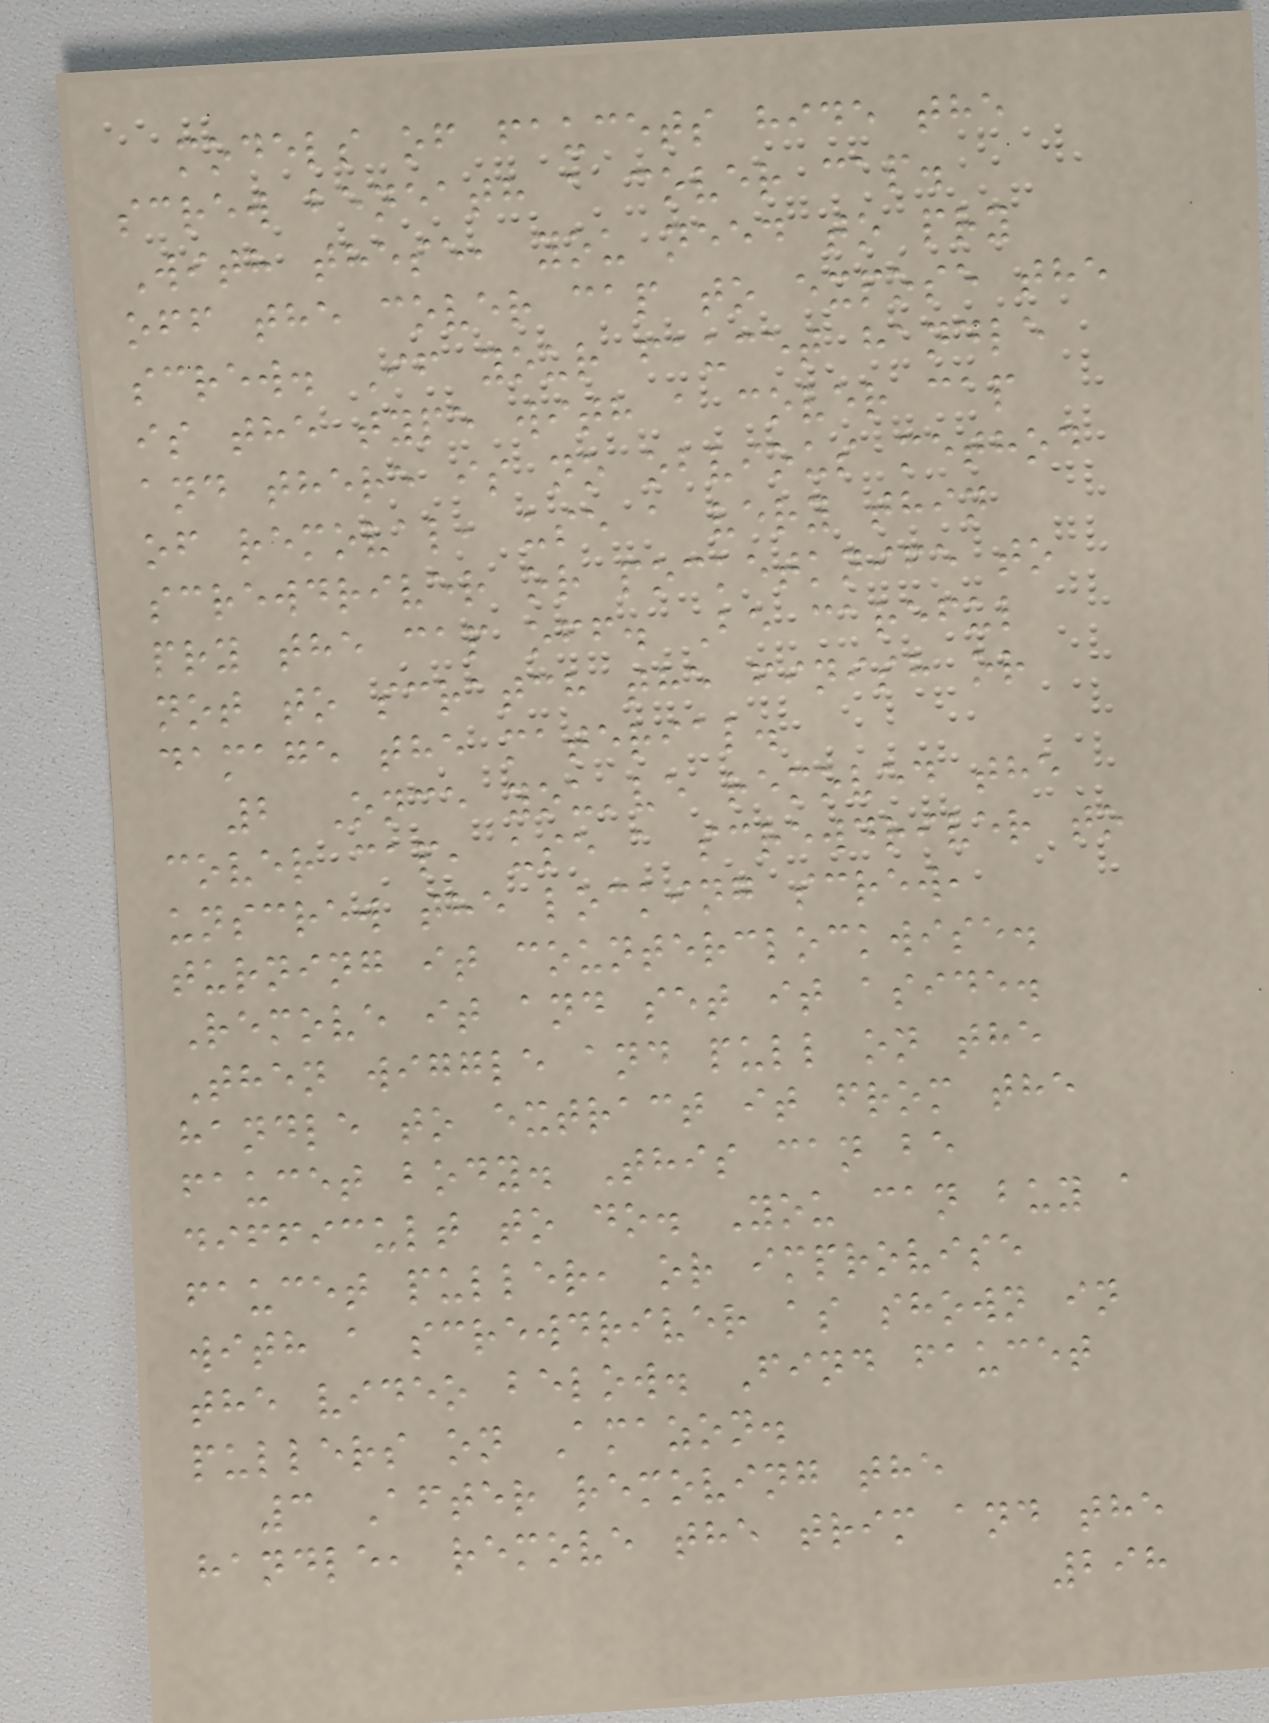models of faucets hide the
screw beneath a cover cap.
With these, you need to pry
off the cover cap to expose the
screw. If your faucet handle
is the type with a cover cap
and there is no obvious method
of removal, use a very thin
screwdriver or pocketknife to
pry the cap off. Be careful
not to scratch the finish or
damage the material.
2 Once you've removed the
cover cap, use a screwdriver to
unscrew the locking screw,
turning it counterclockwise.
Remove it and set it aside.
Then wiggle and pull on the
handle to extract it from the
faucet body. This can be
difficult to do. You can buy a
faucet puller, or improvise
with a screwdriver as shown in
the video below. Find faucet
pullers on Amazon.
3 After removing the
handle, remove the trim and the
298
